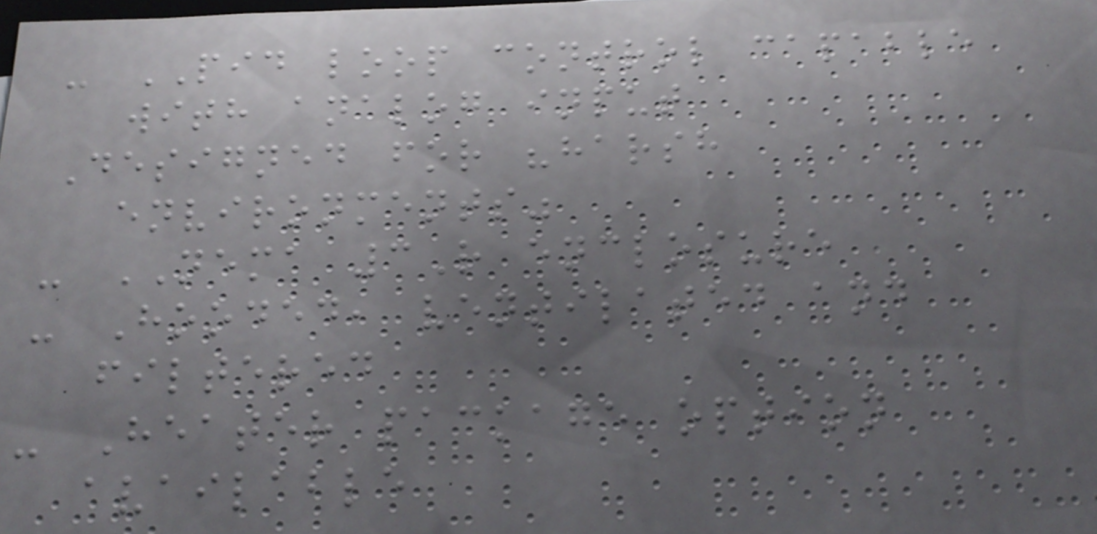- PID loop control capable
with analog input
Designed for "harsh
environments"
- NEMA 3R enclosure
- Hooded, ventilated and
filtered
- Heater package option
available
